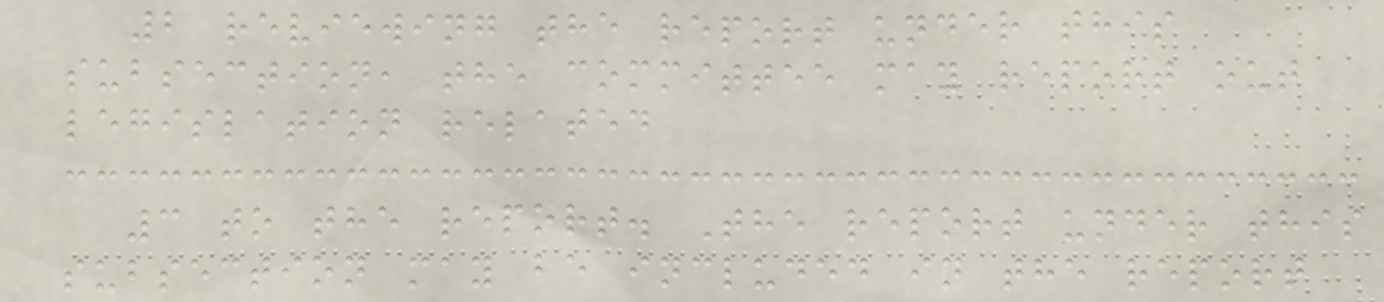2 reviewing the report under this
subsection, the committee may report out
legislation related
3 to the report. The report under this
subsection may be included in the report
